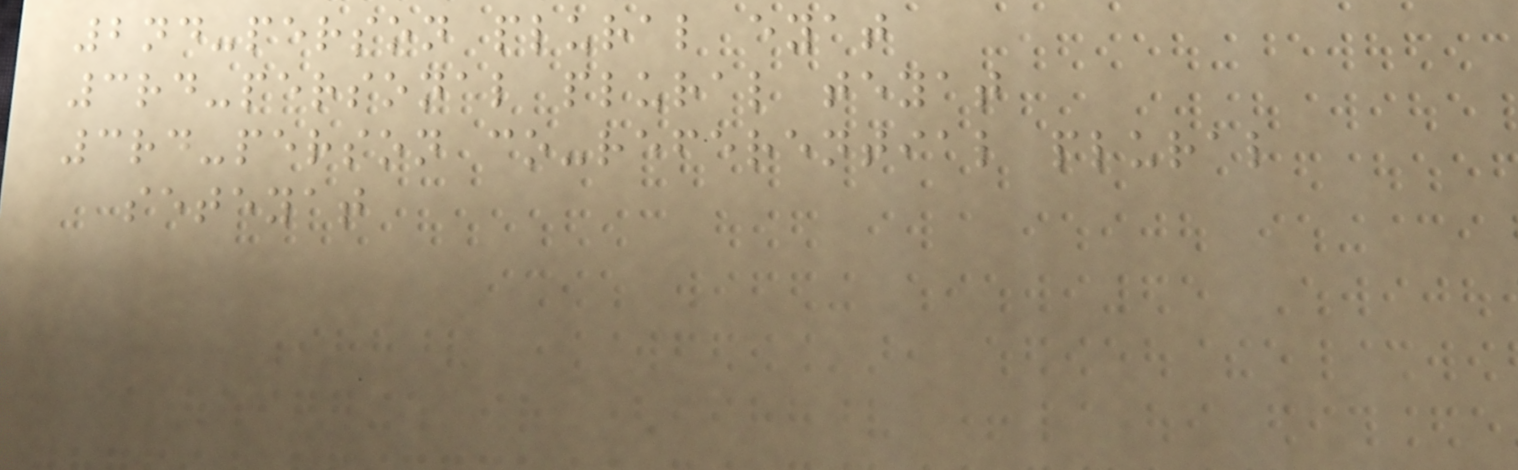2nd-person plural eyat
3rd-personal plural teyat
3rd-person co-referential plural
seteyat
